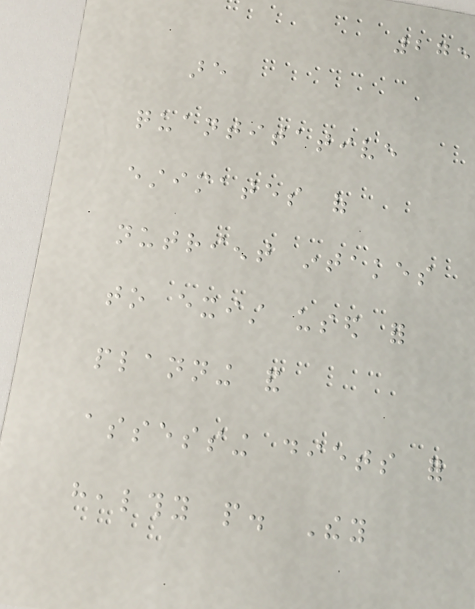275
are
quantitative
estimates of
nutrient intakes
to exist used for
planning and
assessing diets for
healthy people. They
